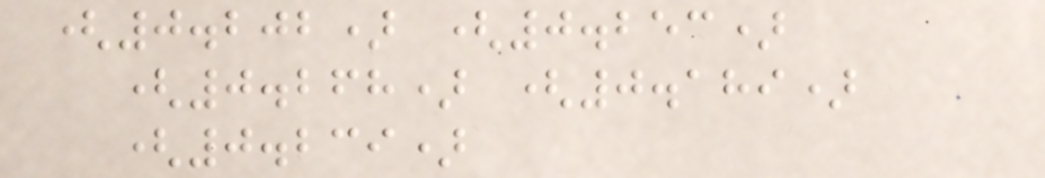(0.202) (0.253)
(0.268) (0.189)
(0.239)
